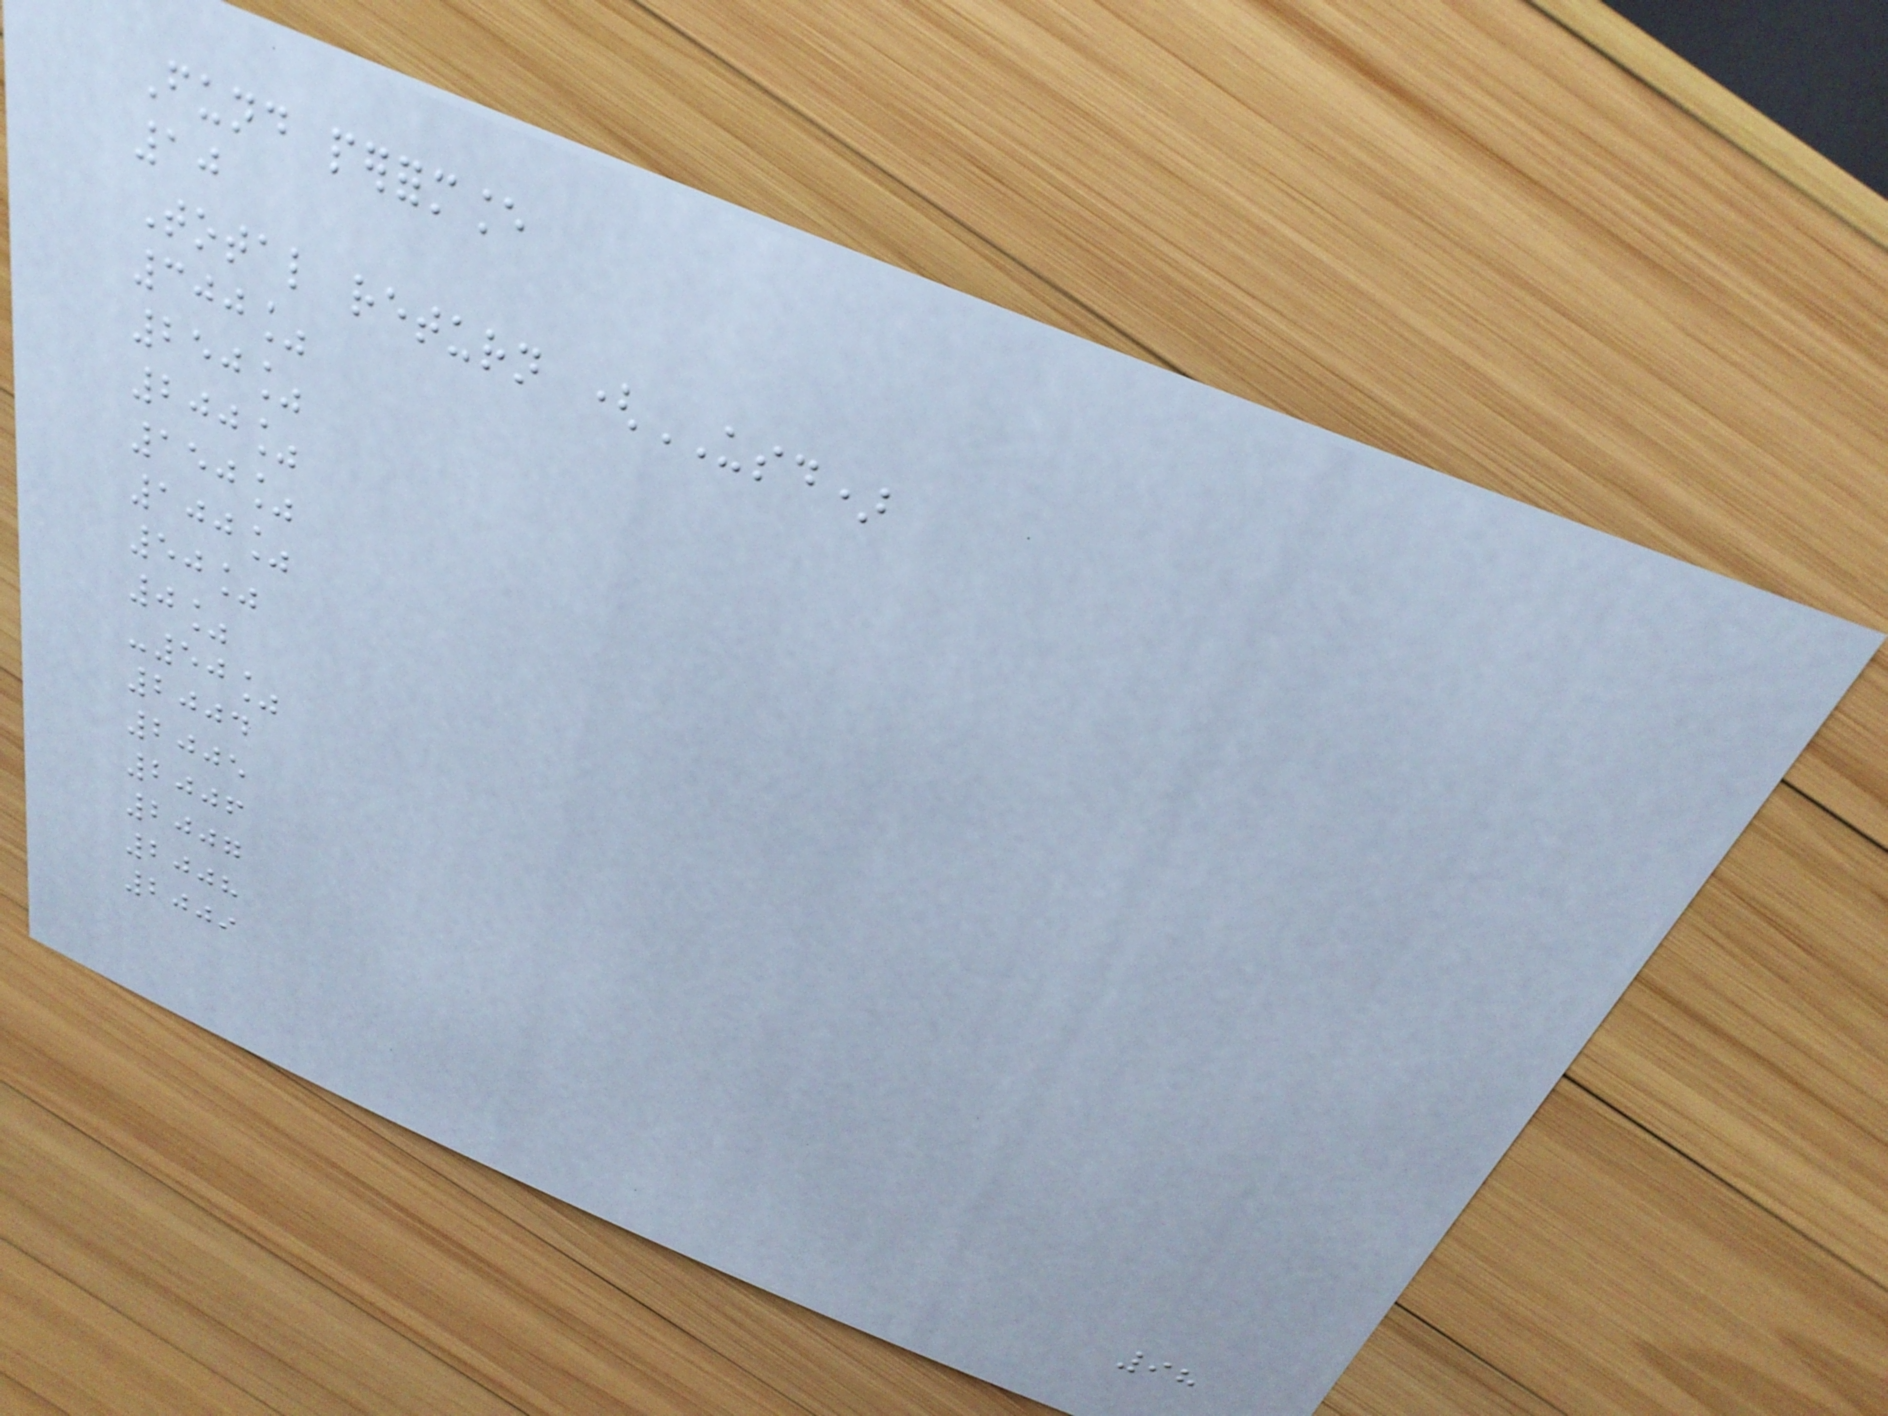Fund performance
10
Total return (USD)
300%
250%
200%
150%
100%
50%
0%
-50%
2004
2005
2006
2007
2008
2009
98
